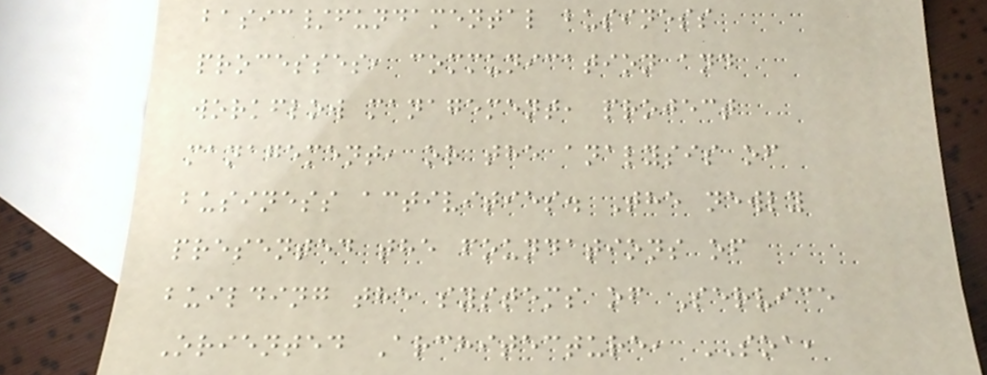basic/fundamental business
processes, communication and
workflow management, project
management, or the analysis of
business activities. The newly
presented the foundations of
building the systems of Service
Oriented Architecture, SOA,
